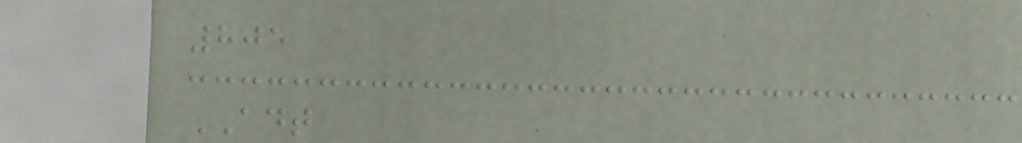805
ADT
